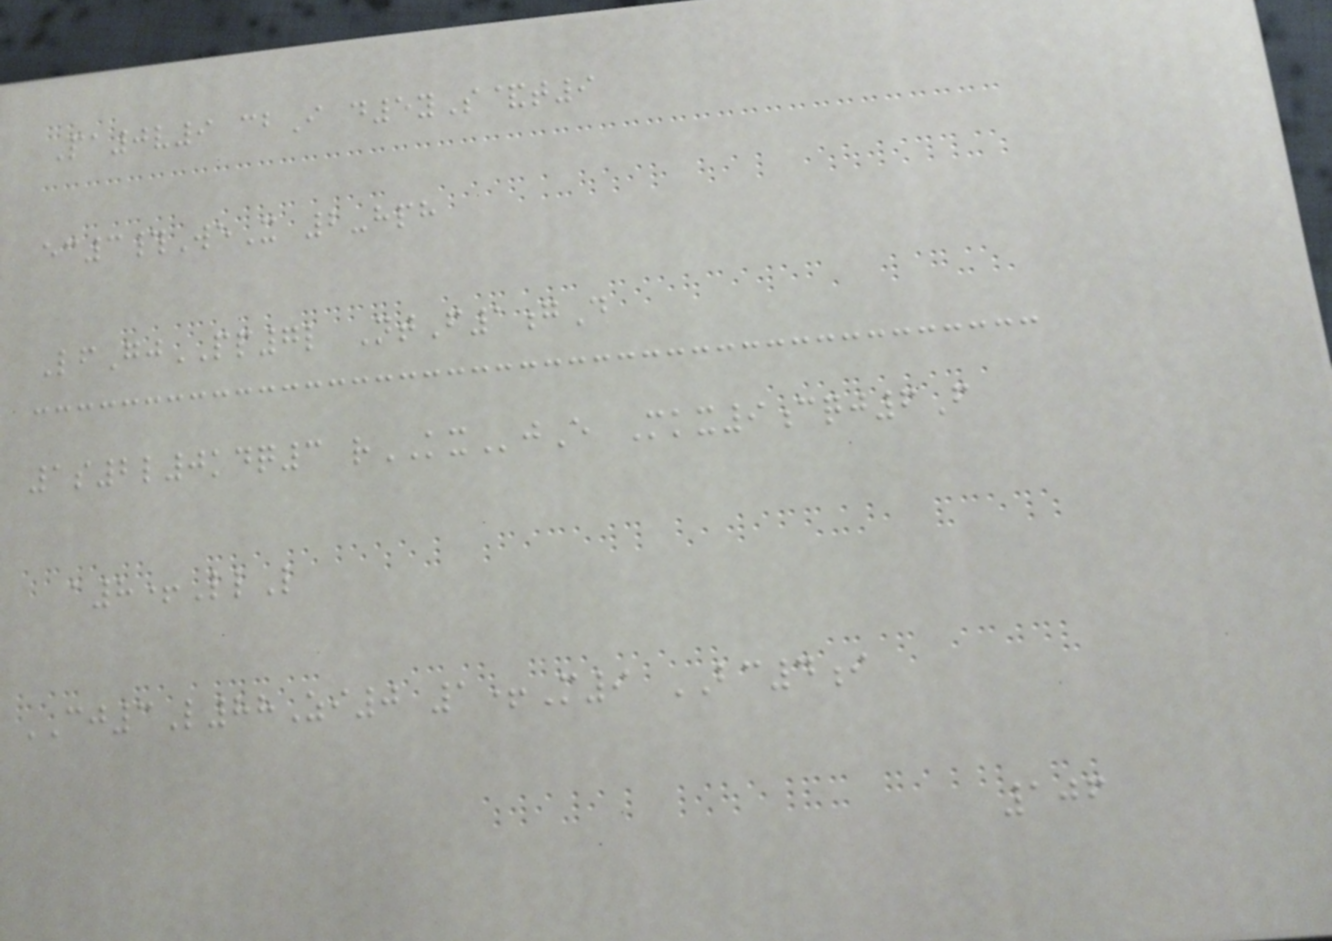Pa0v9 cbI d5yS&t9
ec3#WeX 2-hph
LfGjPP7l NtF1gD
1s2l0kdq3 rKXjE Mkx9cqj6F
a8+LlL
CJ3L88Zi0 1+M9 BC4i
106
